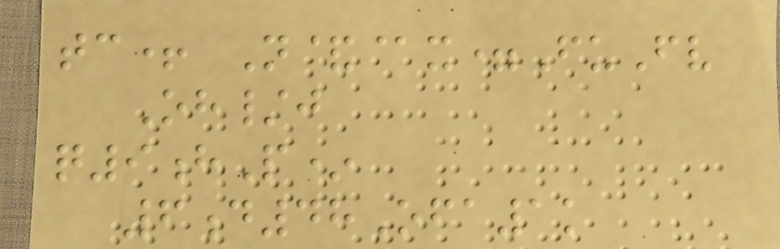tc+ N&@x=FuFv
Oh/j
q9hP*
6d48Ofa1k
